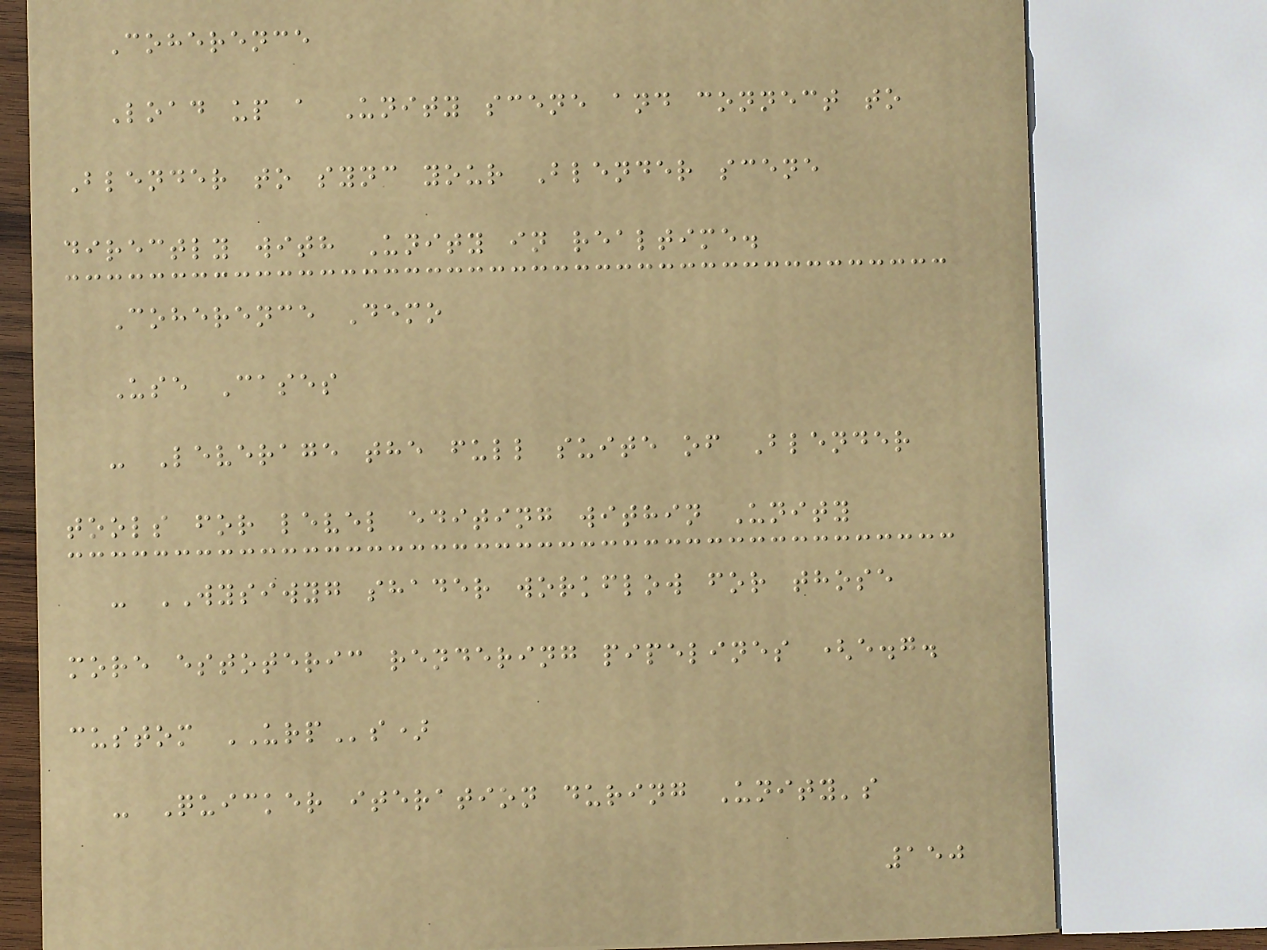Coherence
Load up a Unity scene and connect to
Blender to sync your Blender scene
directly with Unity in realtime.
Coherence Demo
Use Cases
- Leverage the full suite of Blender
tools for level editing within Unity
- WYSIWYG shader workflow for those
more estoteric rendering pipelines (e.g.
custom URPs)
- Quicker iteration during Unity's
150
